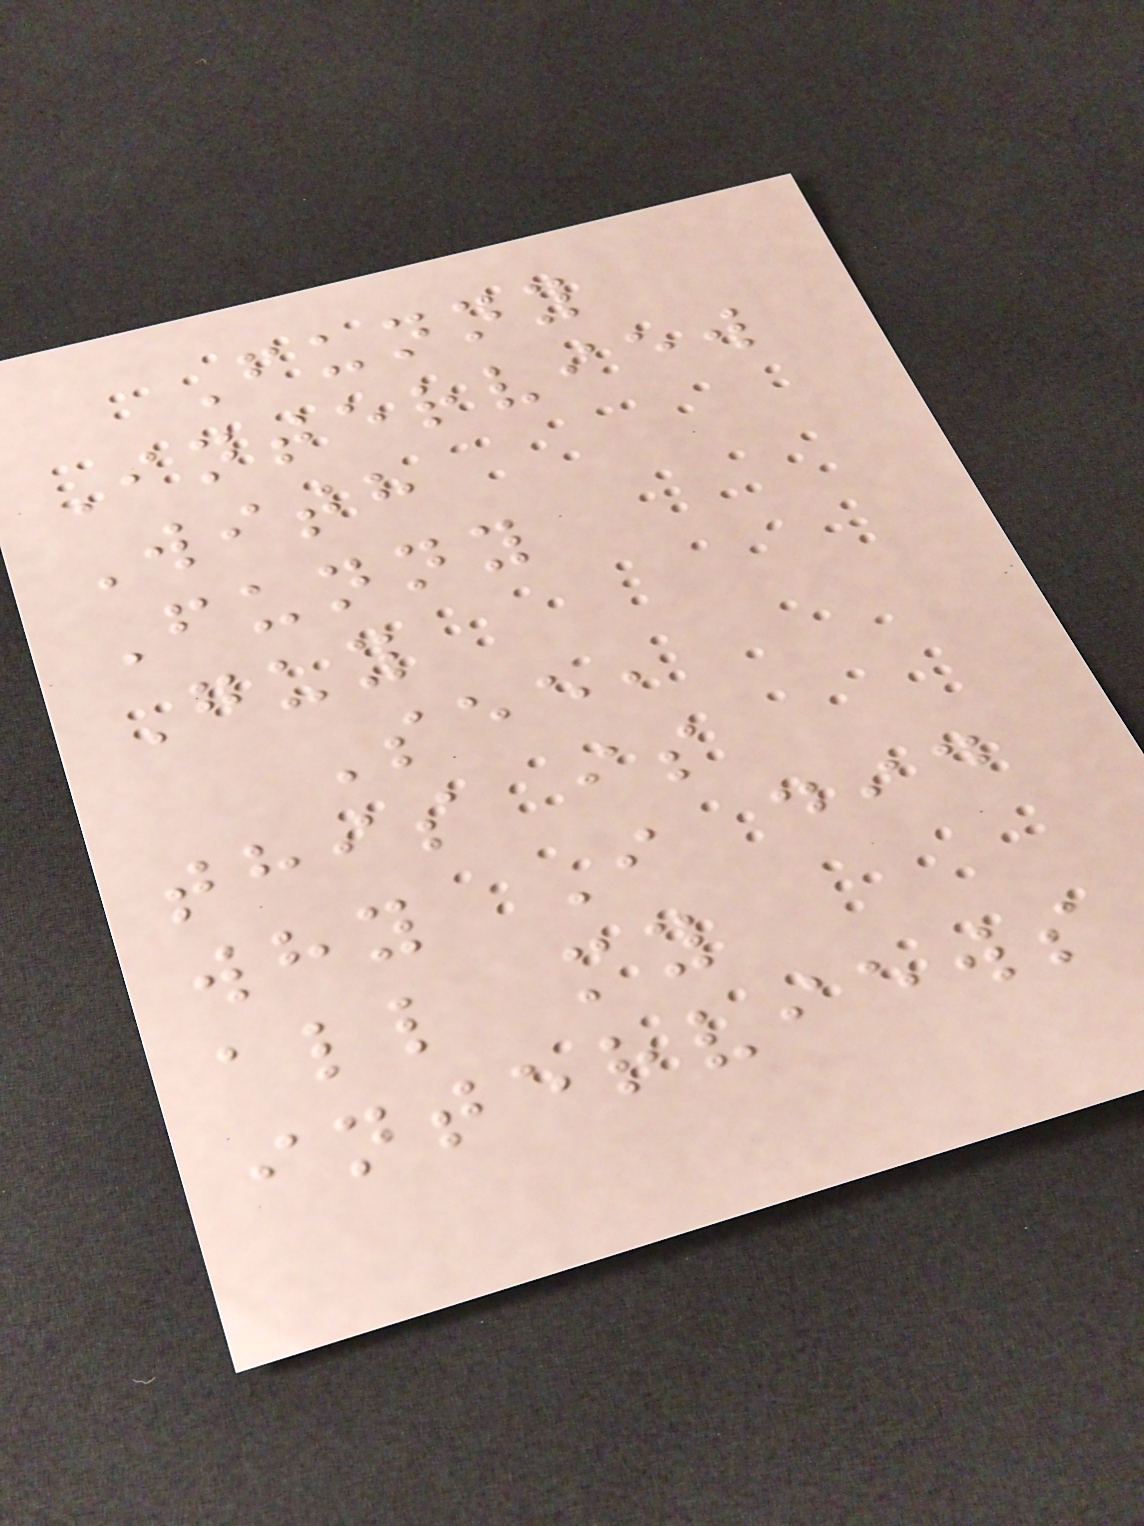Funny
Interview
With
Funny
Guy
See,
this is
why I did
all my
interviews
